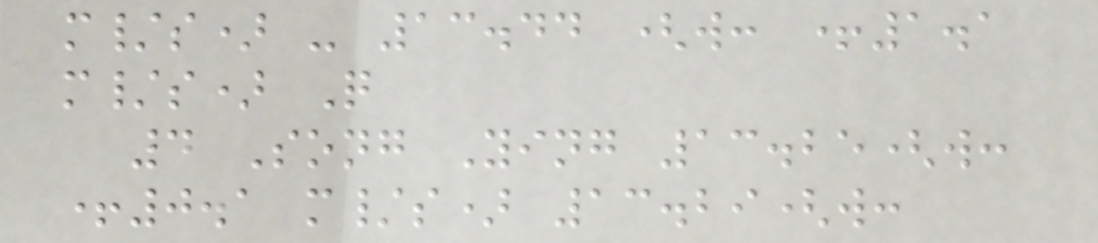m/s) - 13.44 (w: +1.1
m/s) Q
4 Song Ying 13.25(w:
+0.1 m/s) 13.29(w:
